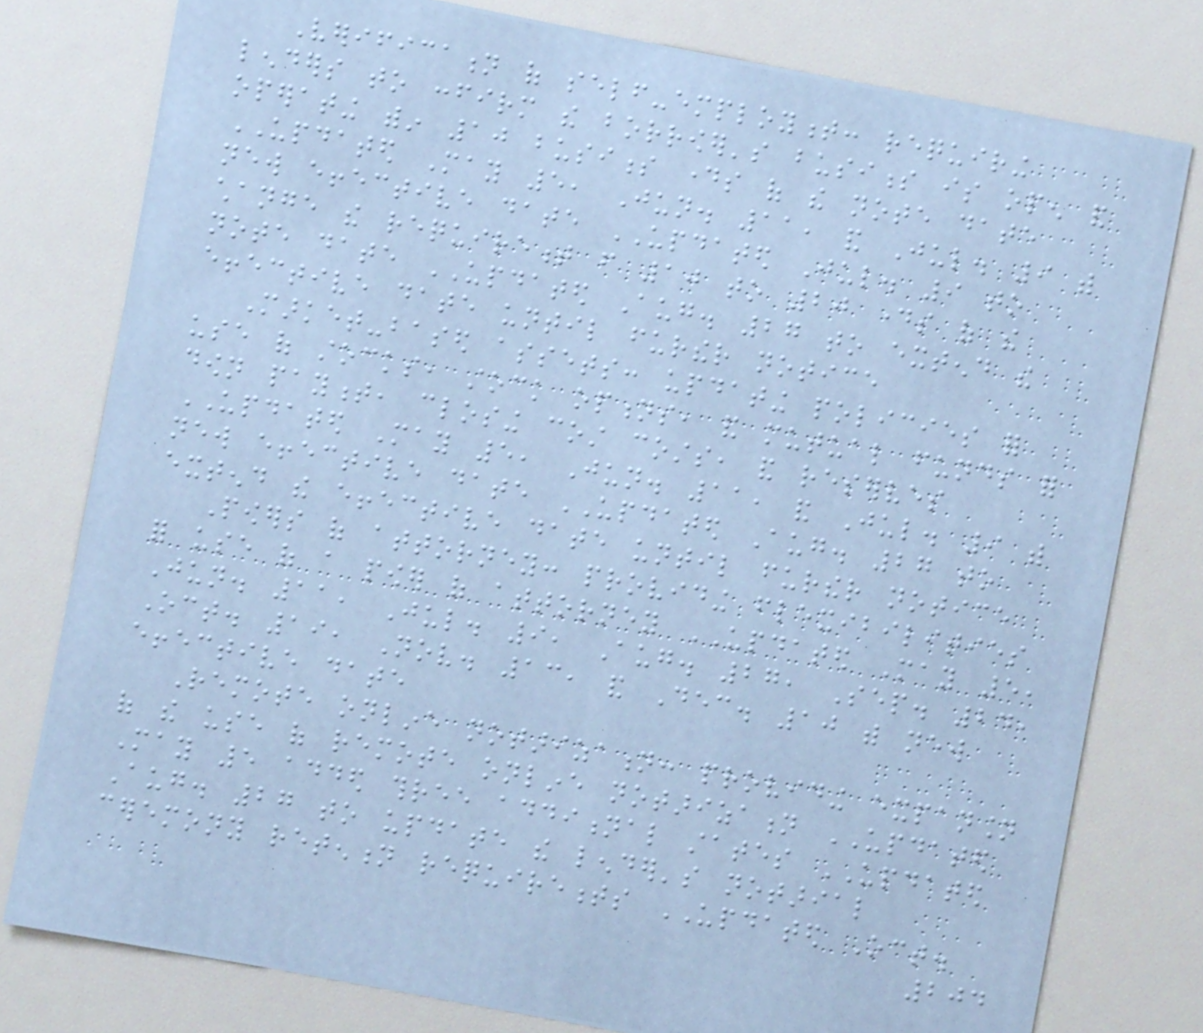Verification of self-employment: requiring
lenders to confirm the borrower's business is open and
operating within 10 business days of the note date
UPDATED May 5, Jun. 11, and Jul. 9 with
new effective date UPDATED Jul. 9 to
change the requirement from 10 to 20 days of the
note date UPDATED Aug. 27 to extend the
effective date until further notice
Market-based assets: updating policies for
use of stocks, stock options, and mutual funds for
down payment, closing cost costs, and reserves
UPDATED May 5, Jun. 11, and Jul. 9 with
new effective date UPDATED Aug. 27 to
extend the effective date until further notice
Powers of attorney: providing flexibilities
for use of a power of attorney UPDATED May 5,
Jun. 11, Jul. 9, Aug. 27, Sep. 24,
Oct. 19, Nov. 13, and Dec. 10 with new
effective date
Remote online notarization: providing expansion
of the use of remote online notarization UPDATED
May 5 added three additional states UPDATED
Aug. 27 to update the lender's notarial
ceremony retention requirements UPDATED Oct.
204
